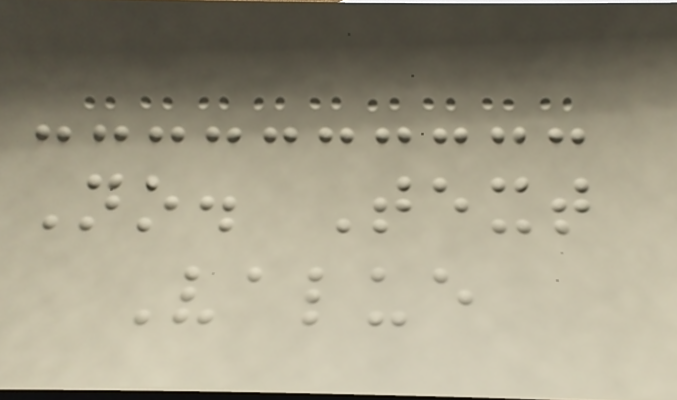No. Text
Value
